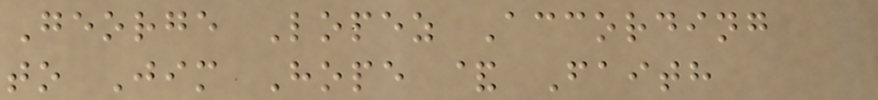George Lopez According
to Jim Hope & Faith
